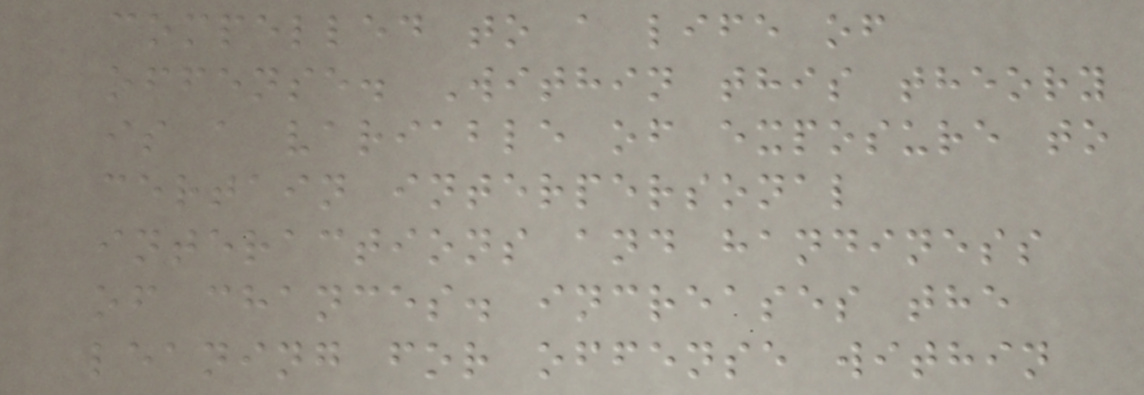compelled to a life of
offense. Within this theory
is a variable of exposure to
certain interpersonal
interactions and handiness
of chances. increases the
leaning for offense within
